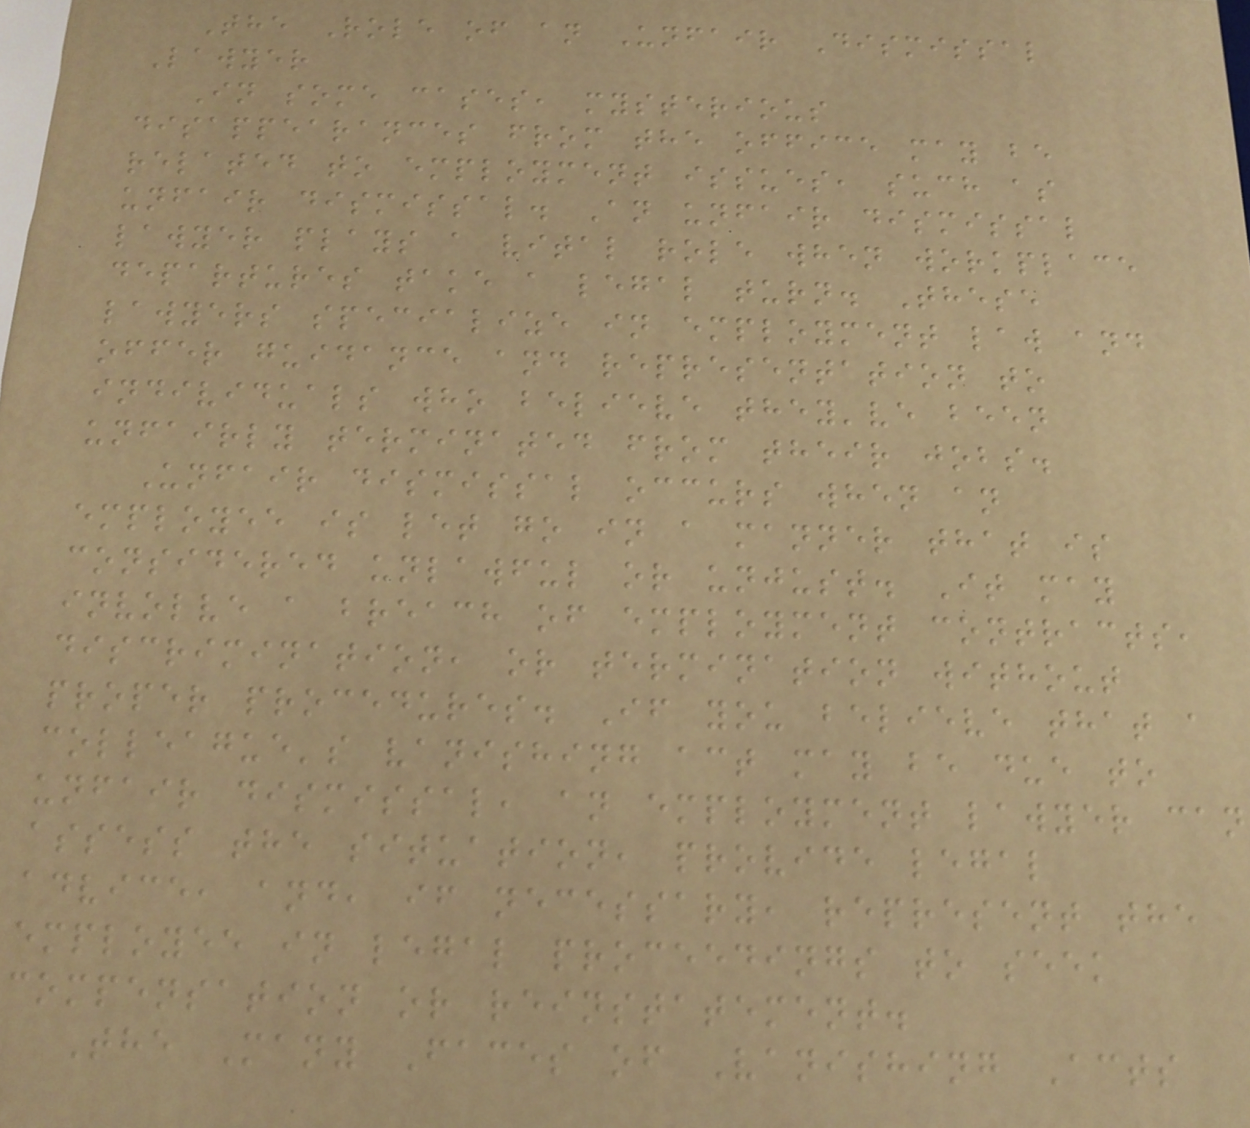The Role of an Unfair Dismissal
Lawyer
In some cases, mysterious
disappearances from the office may be
related to employment issues, such as
unfair dismissal. An unfair dismissal
lawyer plays a vital role when workplace
departures take a legal turn. These
lawyers specialize in employment law and
offer guidance and representation to
individuals who believe they've been
unfairly terminated from their jobs.
Unfair dismissal occurs when an
employee is let go in a manner that is
considered unlawful or unjust. It may
involve a breach of employment contracts,
discrimination, or termination without
proper procedures. If you believe that a
colleague's vanishing act may be due to
unfair dismissal, an employment lawyer can
assess the situation, provide legal
advice, and, if necessary, represent the
employee in legal proceedings to seek
compensation or reinstatement.
The Many Faces of Vanishing Acts
